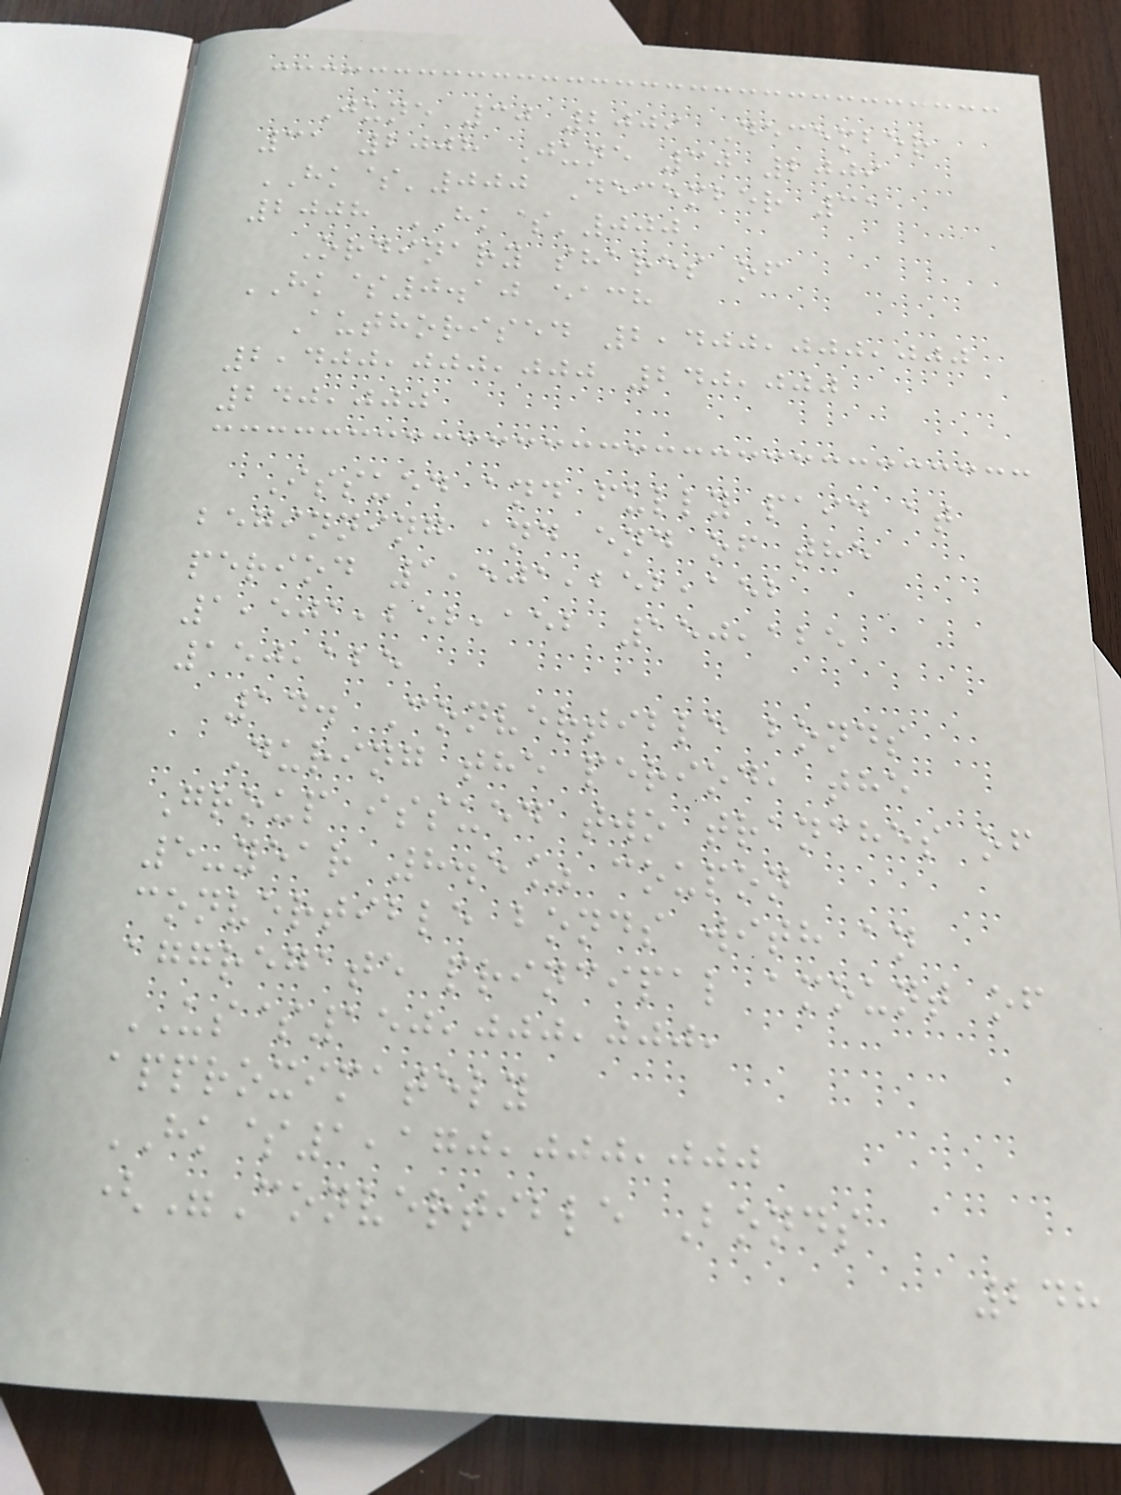June 30 2009 December
31 2008 June 30 2009
HK$'000 December 31
2008 HK$'000
Ordinary shares of
HK$0.10 each
Authorised 2,400,000,000
2,400,000,000 240,000
240,000
Issued and fully paid at
beginning and end of the
period 1,501,252,152
1,501,252,152 150,125
150,125
14. Convertible bonds
During the period, the
Group issued two tranches of
5-year 8.5% coupon
convertible bonds with an
aggregate principal amount of
US$150,000,000,
approximately
HK$1,170,000,000
("Convertible Bonds
248
